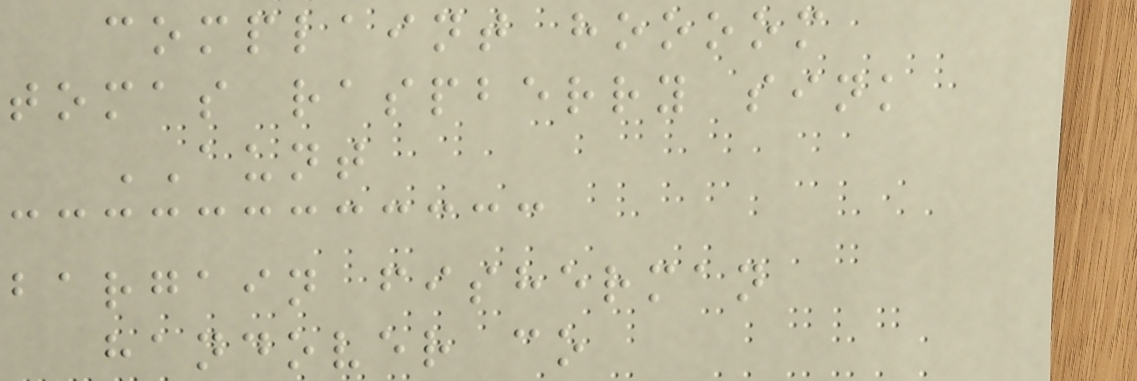complaint hoooom
tomas raspberry sink
AUNT
bargain fisherman
handover co
